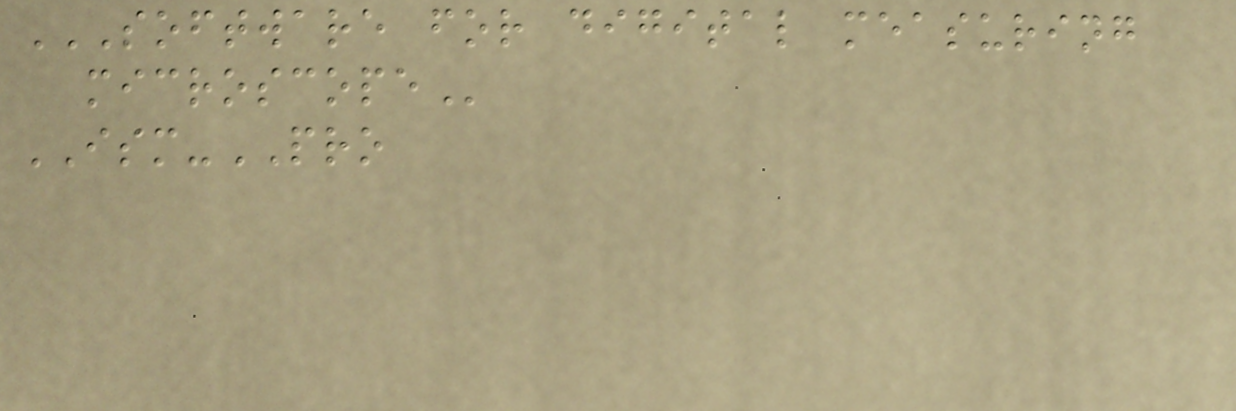SOFTWARE FOR DIGITAL MEASURING
MICROSCOPE
ISM-PRO
